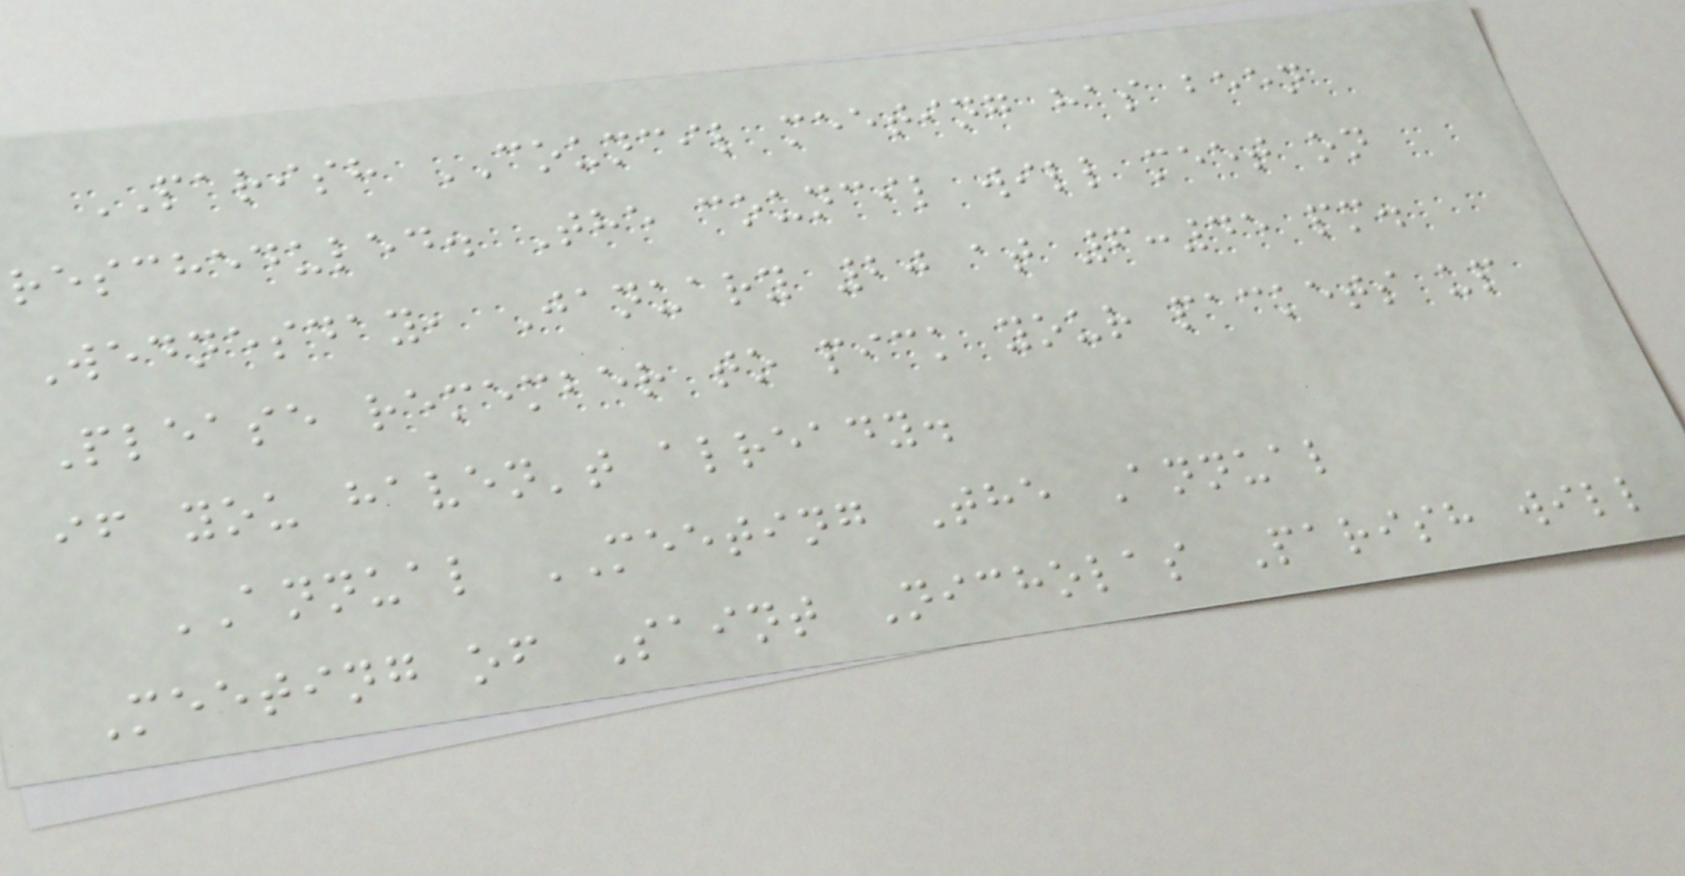PARISH COUNCIL meeting has been
rescheduled. The council will meet on
Wednesday, January 20 at 6:45 pm.
Please remember to pick your packets up
if you haven't already.
ANNUAL MEETING The Annual
Meeting of Saint Nicholas Parish will
